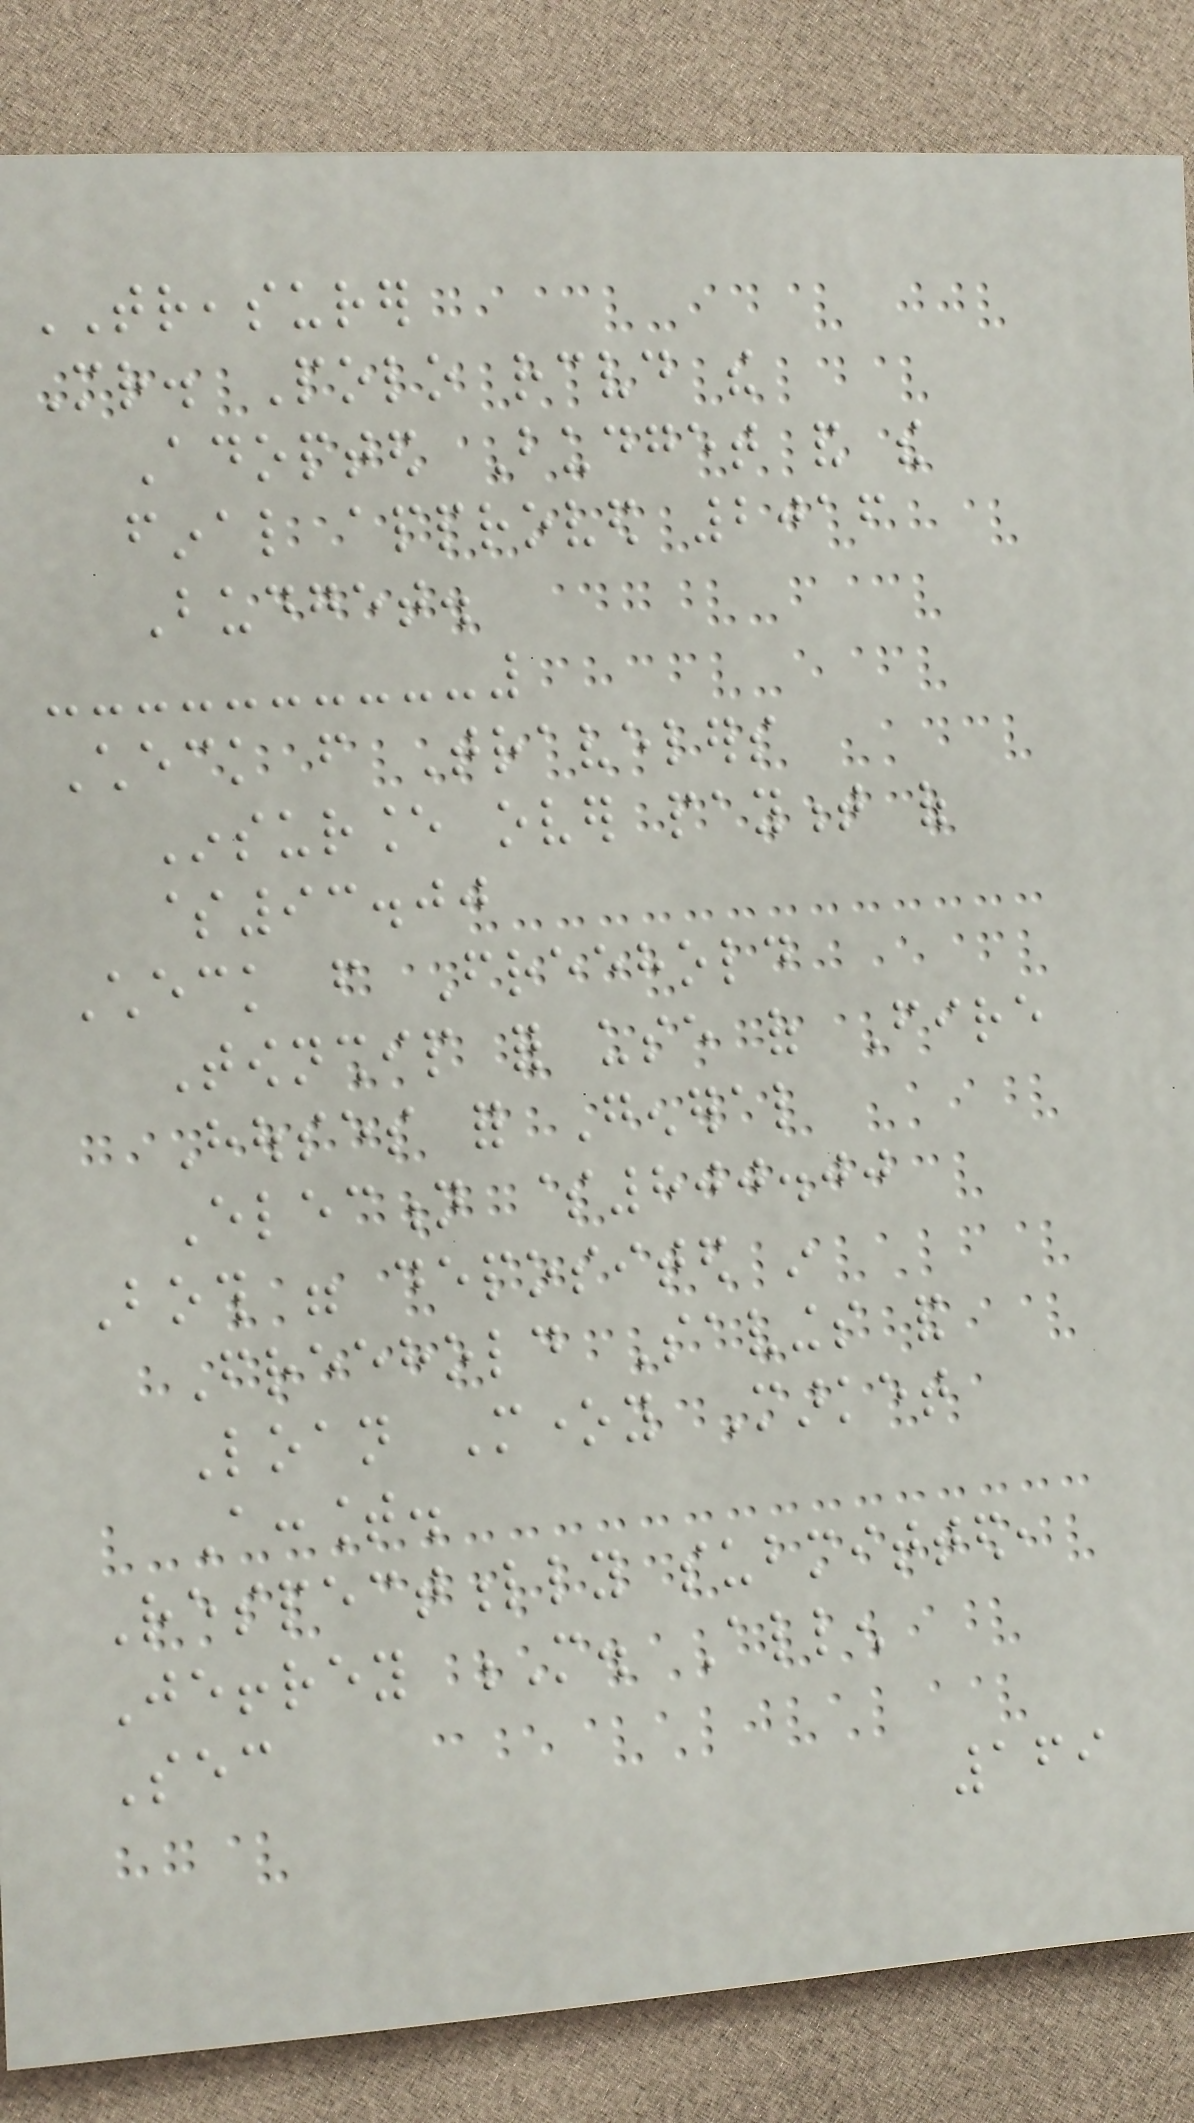TREASURER
Mr. Polo received the
Adopted Budget and the
final approved 2016
Budget.
Check from Travelers
Insurance over payment of
$93.00
Check from Freehold
Township for use of Fire
Houses for General
Election $800.00
Both were deposited in
Freehold Savings and
Loan Money Market
Account.
Respectfully submitted,
Jeffrey M. Allen
Sec
169
